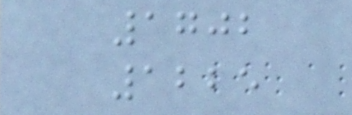1702
1225
